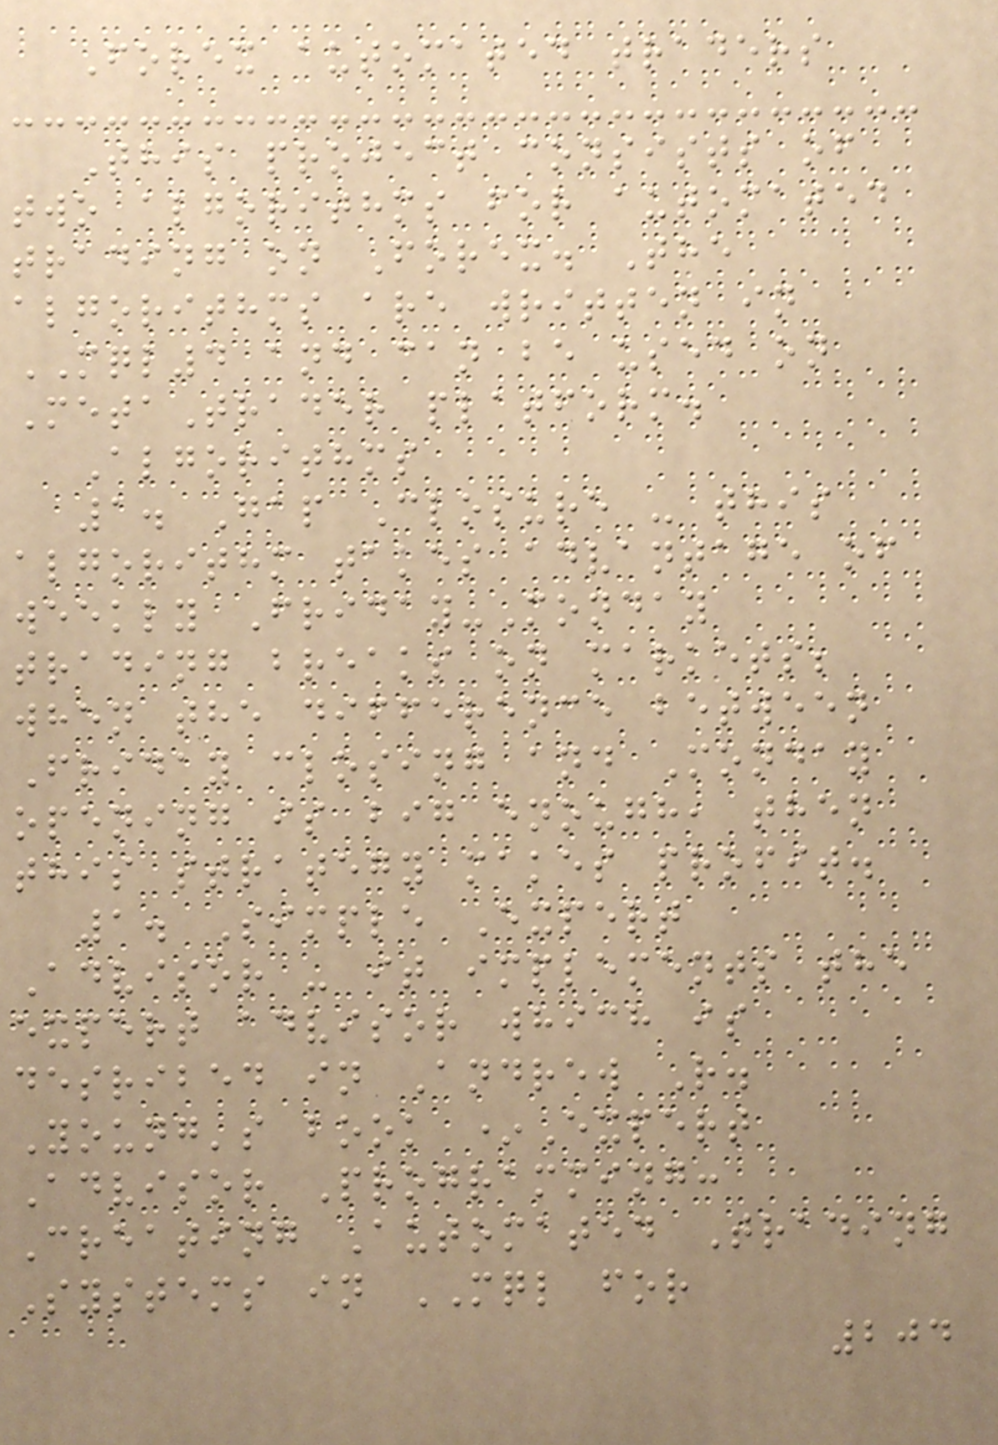Forex automated traders
This project consists of
two algorithms for automated
trading on Forex. The
algorithms are written in
MQL4 and can be used on
MetaTrader platform.
Algorithms
1. Gap Closure - this
algorithm takes advantage of
weekly Friday-Monday
trading breaks on markets;
when the difference between
Friday closing and Monday
opening is big enough, then
this strategy makes profit.
1. Simple Expert
Advisor - it implements the
expert advisor which is
desribed in Andrew R.
Young's book *Expert
Advisor Programming:
Creating Automated Trading
Systems in MQL for
204
